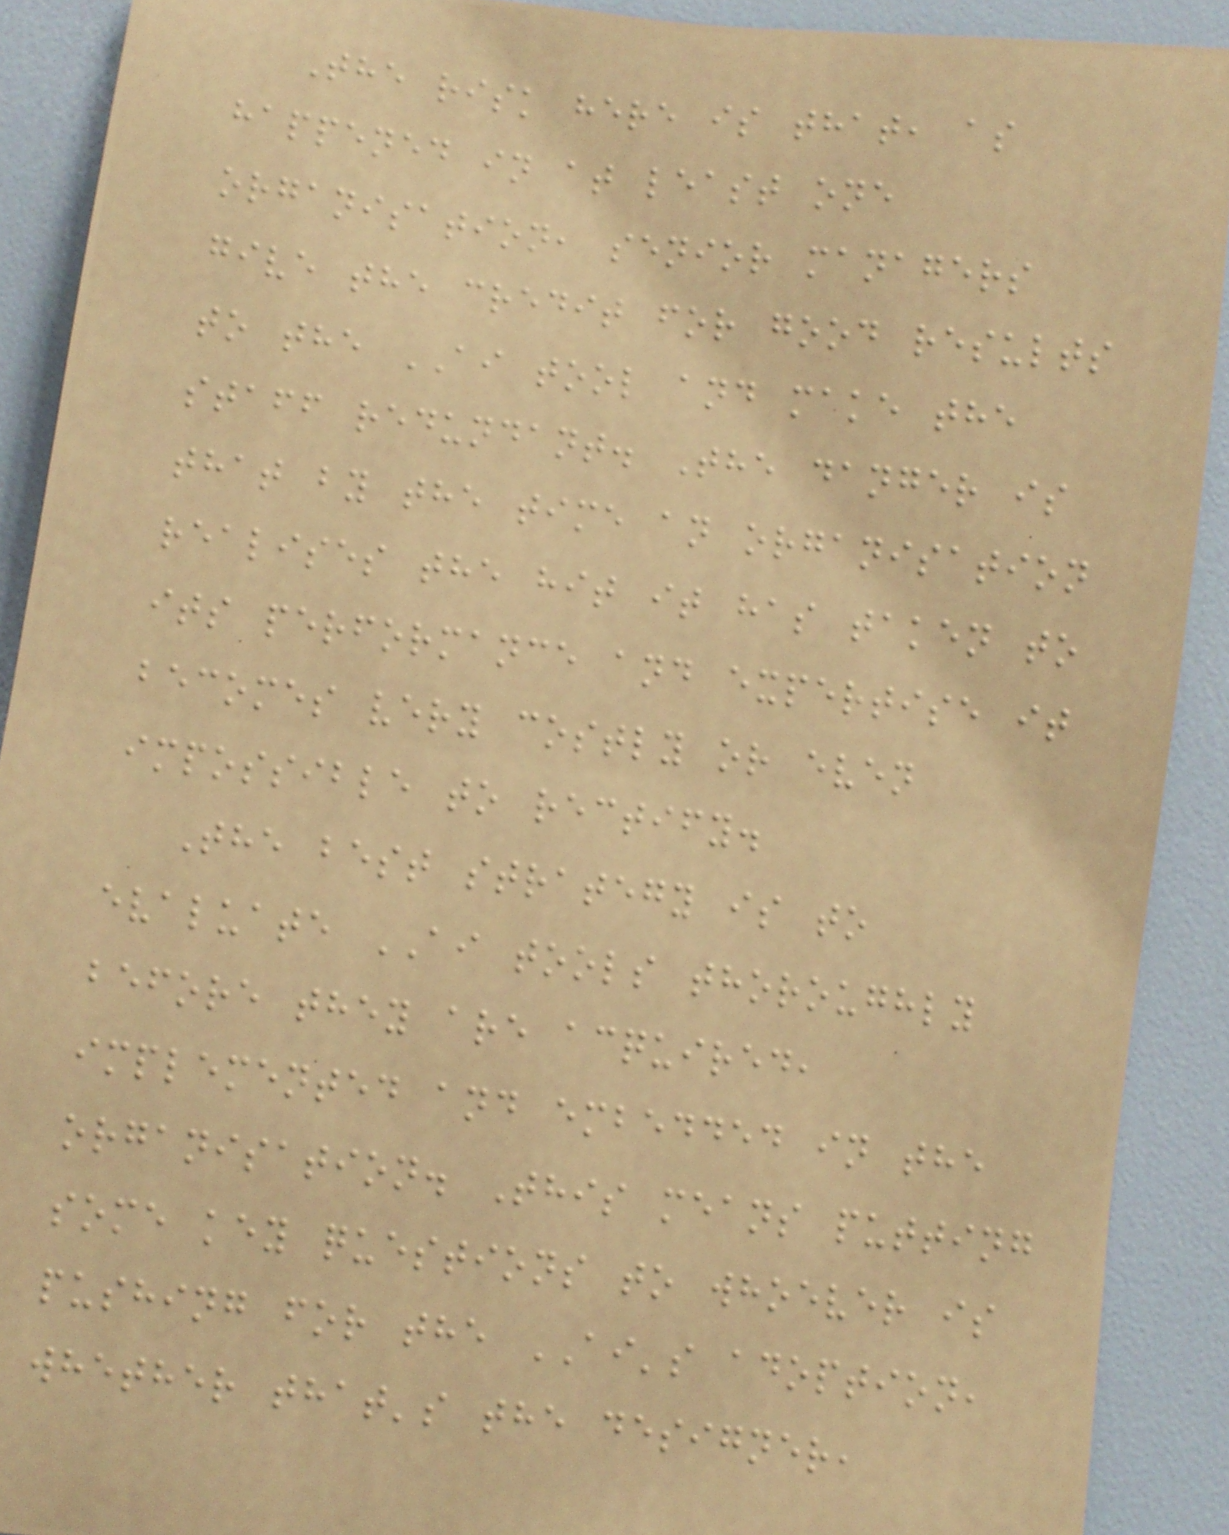The risk here is that, as
happened in at least one
organisation, senior managers
give the credit for good results
to the AI tool and make the
staff redundant. The danger is
that by the time an organisation
realises the hit it has taken to
its performance and expertise it
becomes very costly or even
impossible to rectify.
The best strategy is to
evaluate AI tools thoroughly
before they are acquired,
implemented and embedded in the
organisation. This means putting
some key questions to whoever is
pushing for the AI's adoption,
whether that's the designer,
